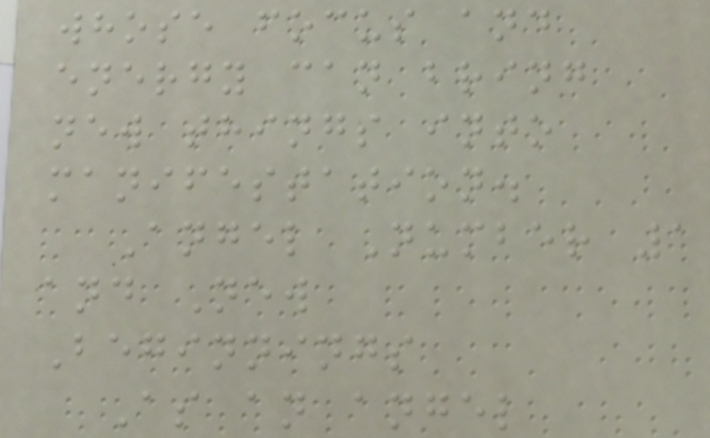whose focus and
energy can bring
new things into
manifestation.
Angel Number 1
and New
Beginnings
As an angel
